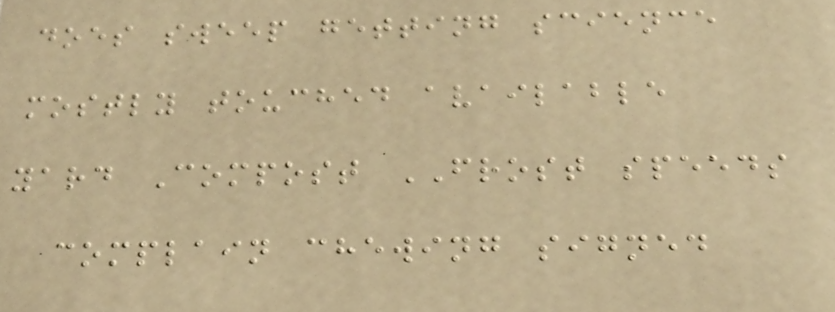does sweep getting science
mostly touched available
yard Compost FROST speeds
complain chewing signed
